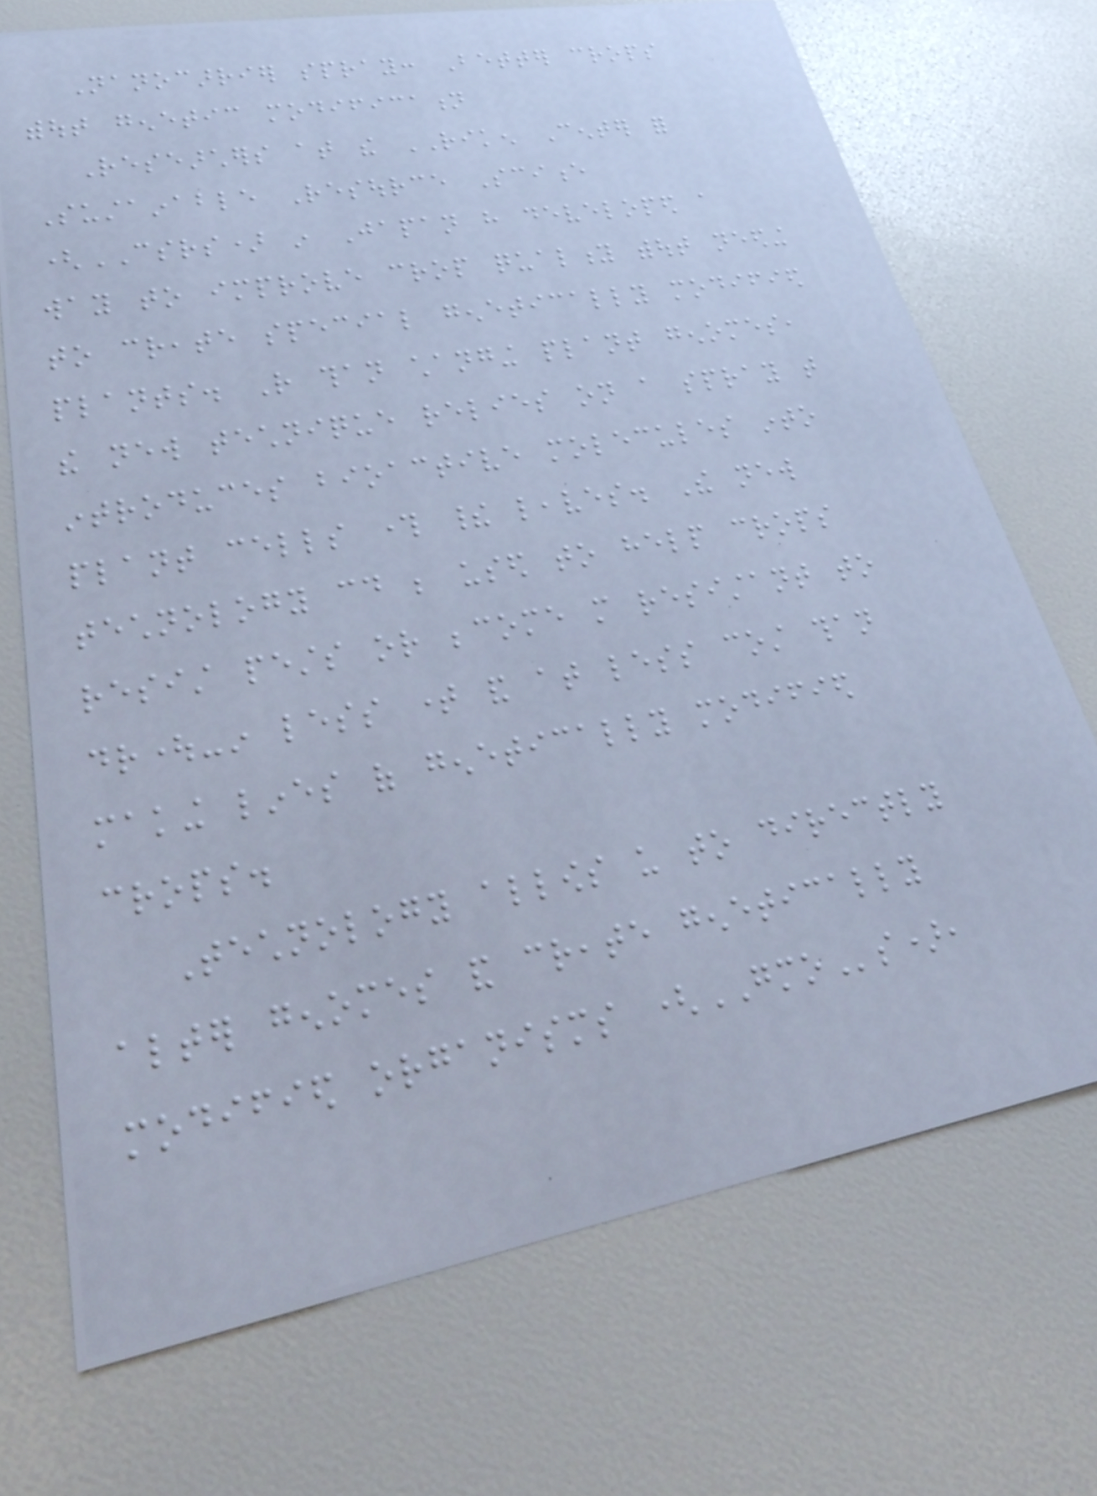Nanocarrier spray: Better crops
without genetic modification
Researchers at the RIKEN Center for
Sustainable Resource Science
(CSRS) in Japan have developed a
way to improve crop quality without needing
to create special genetically modified
plants. Rather than changing plant genomes,
the new technique relies on a spray that
introduces bioactive molecules into
plant cells through their leaves. The new
technology could be used to help crops
resist pests or become more resistant to
drought-in less time and at less cost than
making lines of genetically modified
crops.
Technology allows us to directly
alter genomes and create genetically
modified organisms (GMOs),
